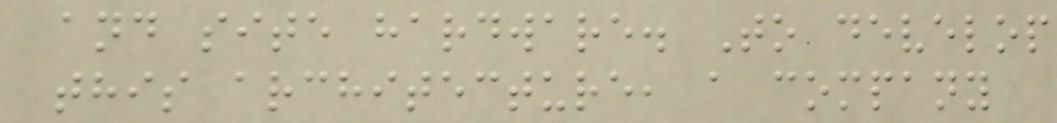and site hardware. To develop
this architecture, a company
